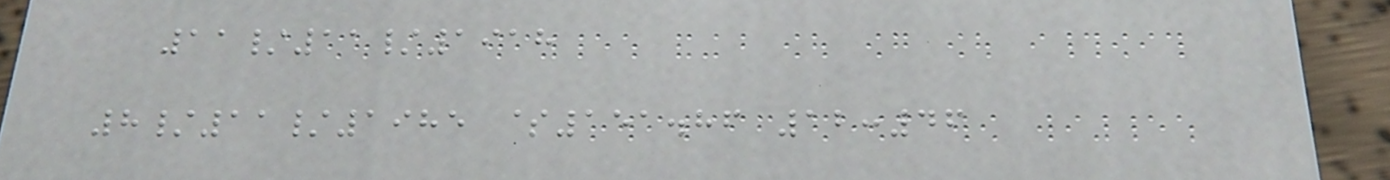11/11/1918
8/11/1985 $151.86 12:46
